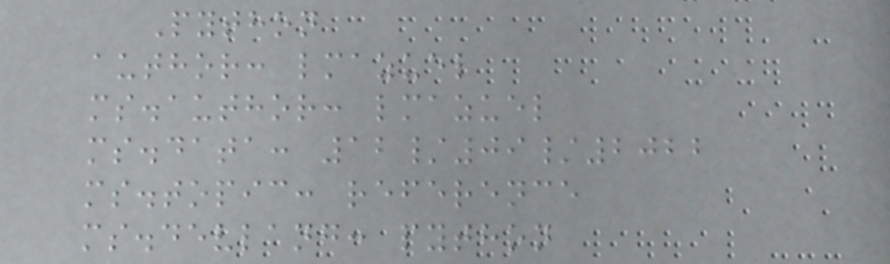Python
author: lmazuel
ms.author: lmazuel
ms.data: 12/09/2022
ms.topic: reference
ms.devlang: python
